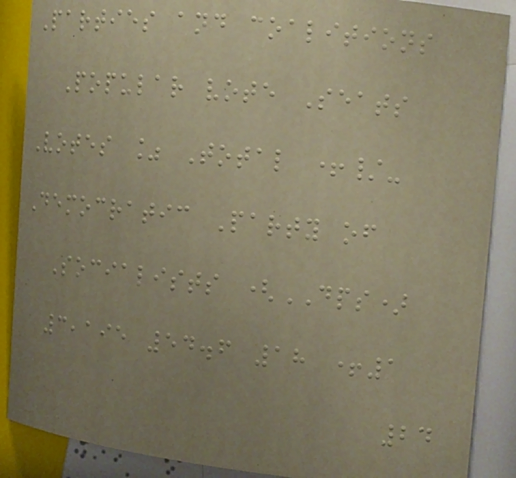Parties and coalitions
Popular vote Seats
Votes % Total +/-
Democratic Party of
Socialists (DPS)
3,195 54.6 18 +1
24
